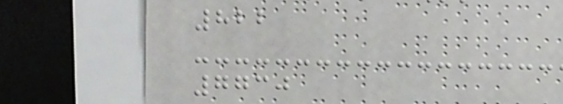822
7730
